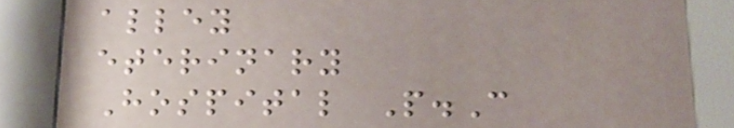alley
eterinary
Hospital P.C
